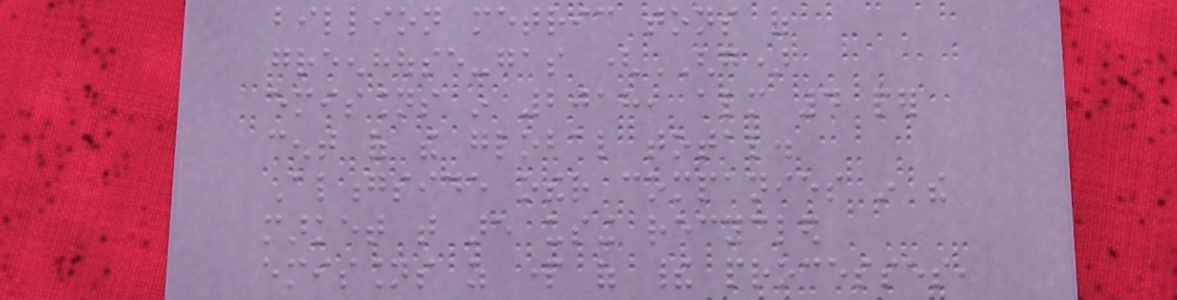billion metric tons of
greenhouse-gas (GHG)
emissions in 2018, almost 4 per
cent of the global total.
Alongside other companies in the
market that are using recycled
emissions as part of their processes,
